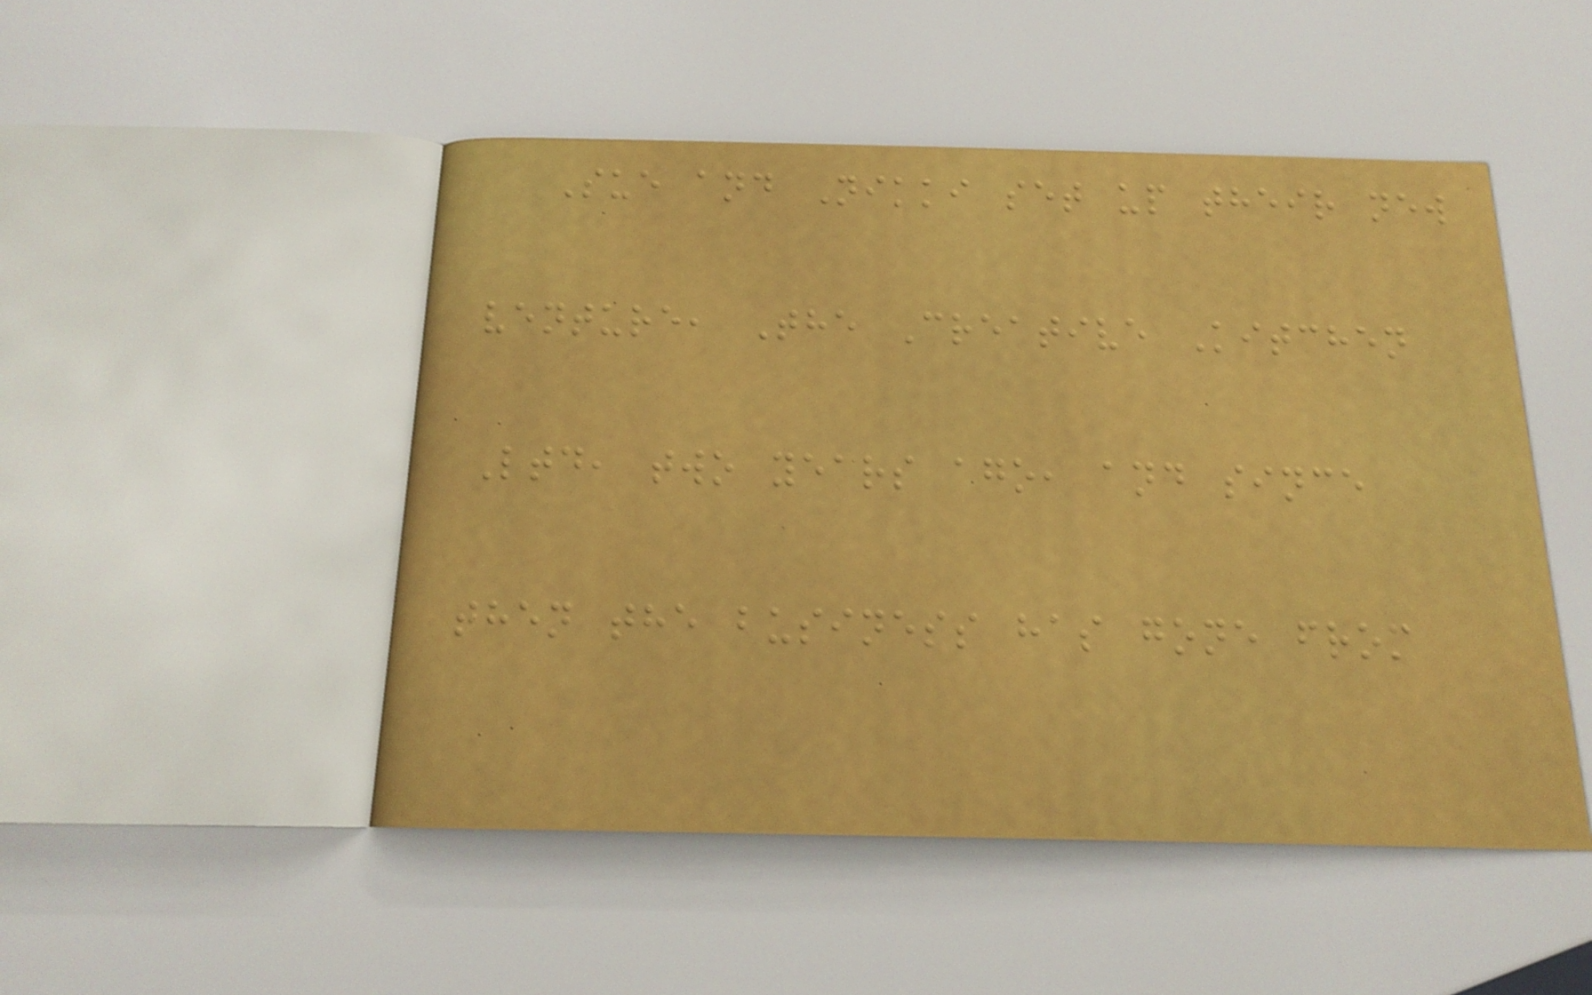Sue and Nikki set up their new
venture, The Creative Kitchen
Ltd, two years ago, and since
then the business has gone from
